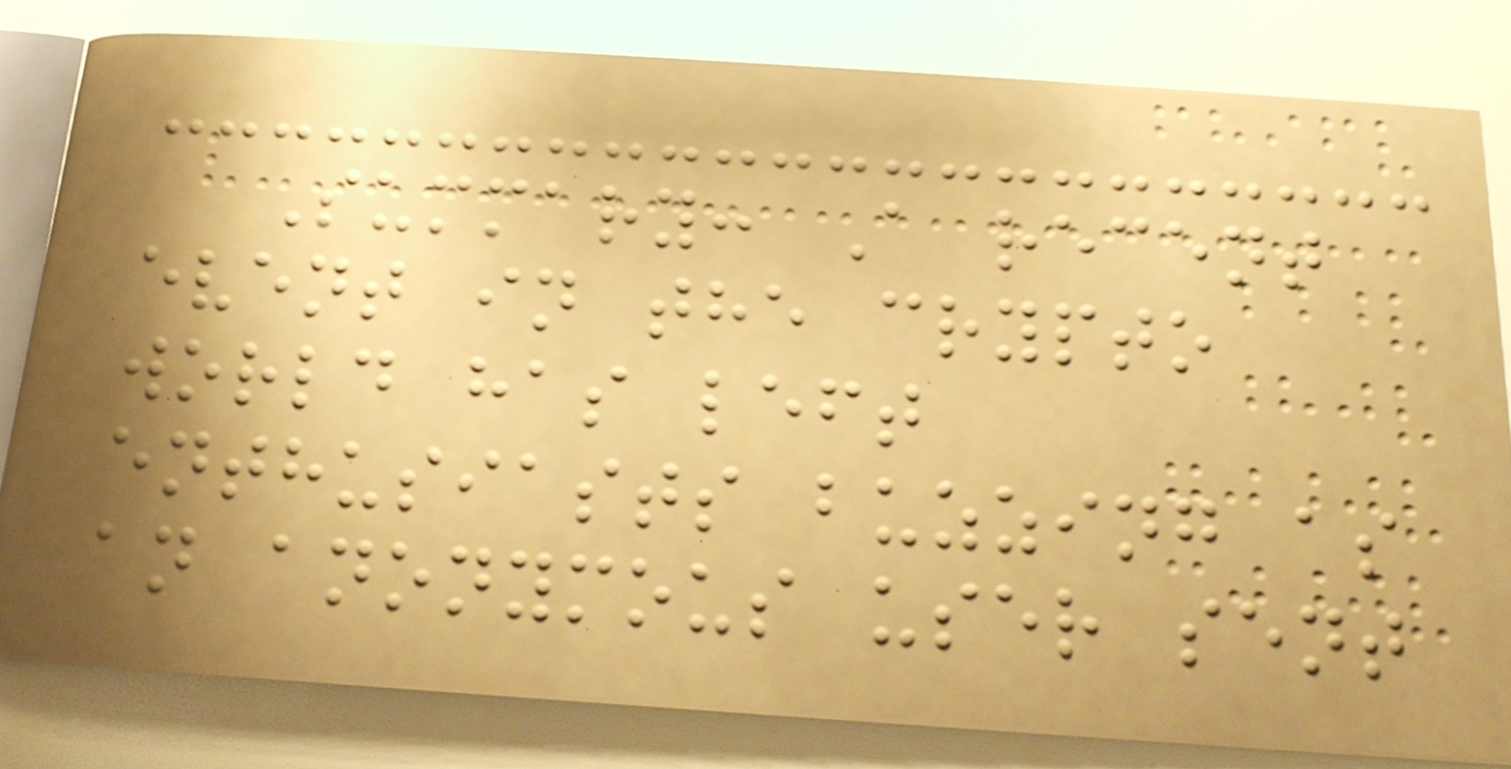Summary: A recent
event in the crypto
world has left
enthusiasts buzzing as
an anonymous user sent
